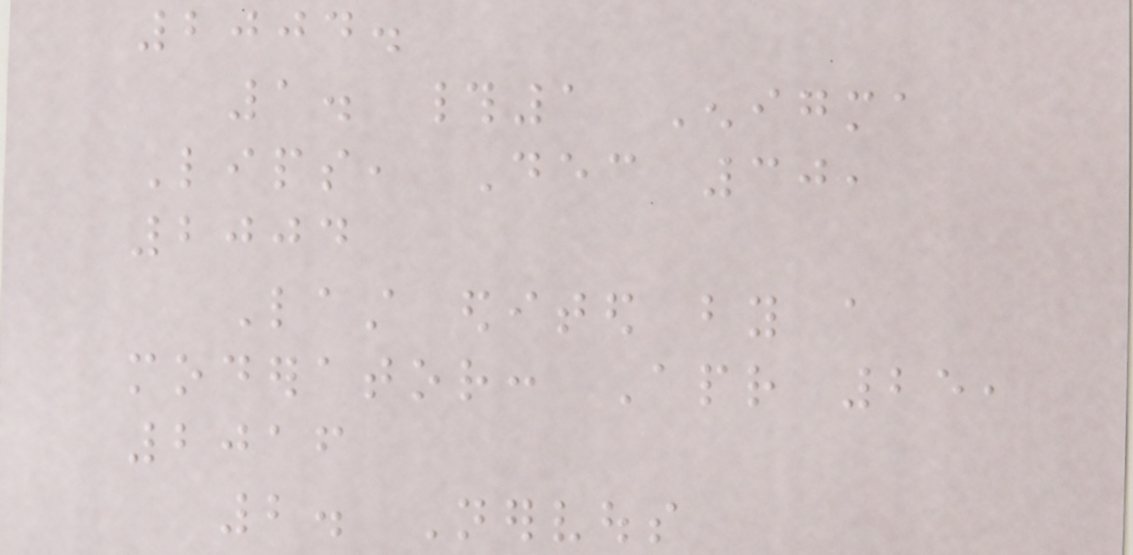2004.
1. #1 Enigma
Lips, Dec 30,
2004
Last edited by a
moderator: Apr 25,
2016
2. Nervous
